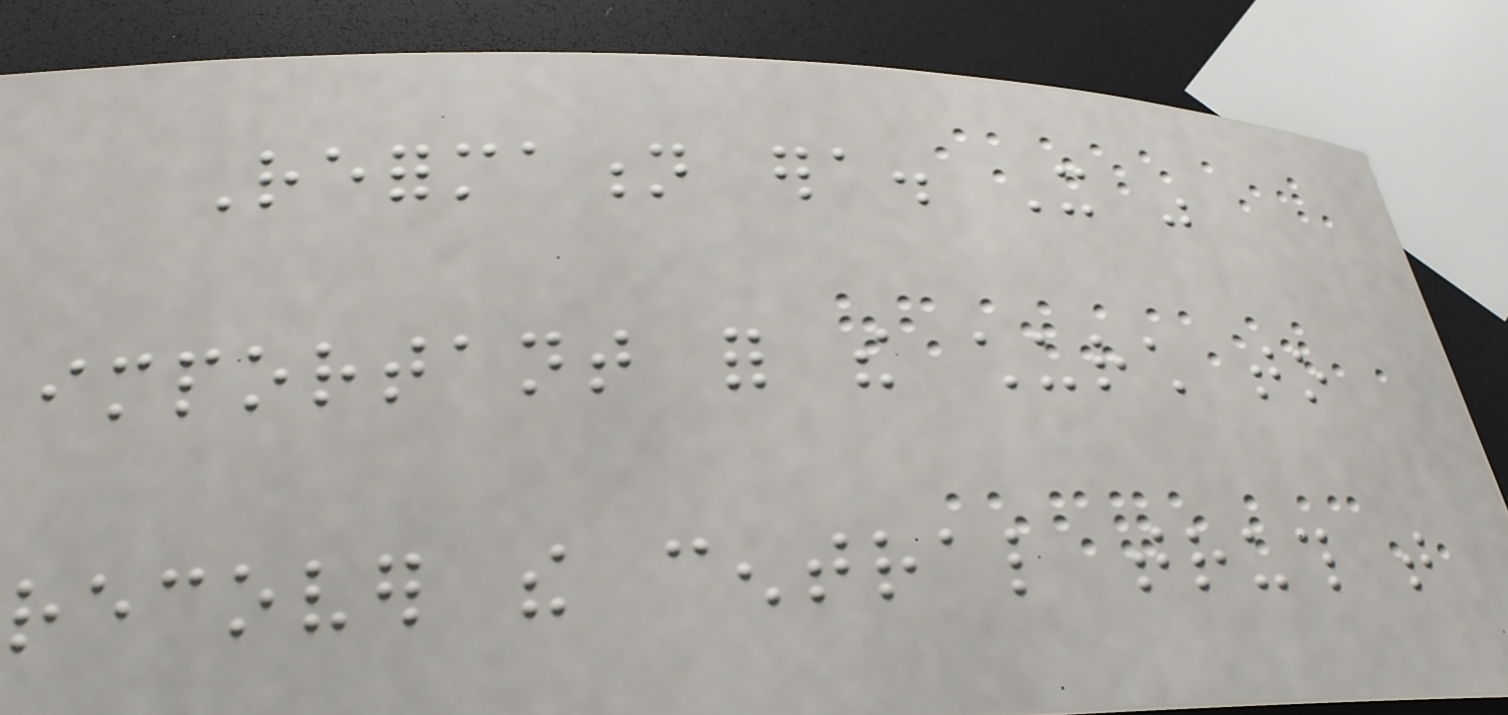Reformation era. It was
important for the church to
recover the central truth that
